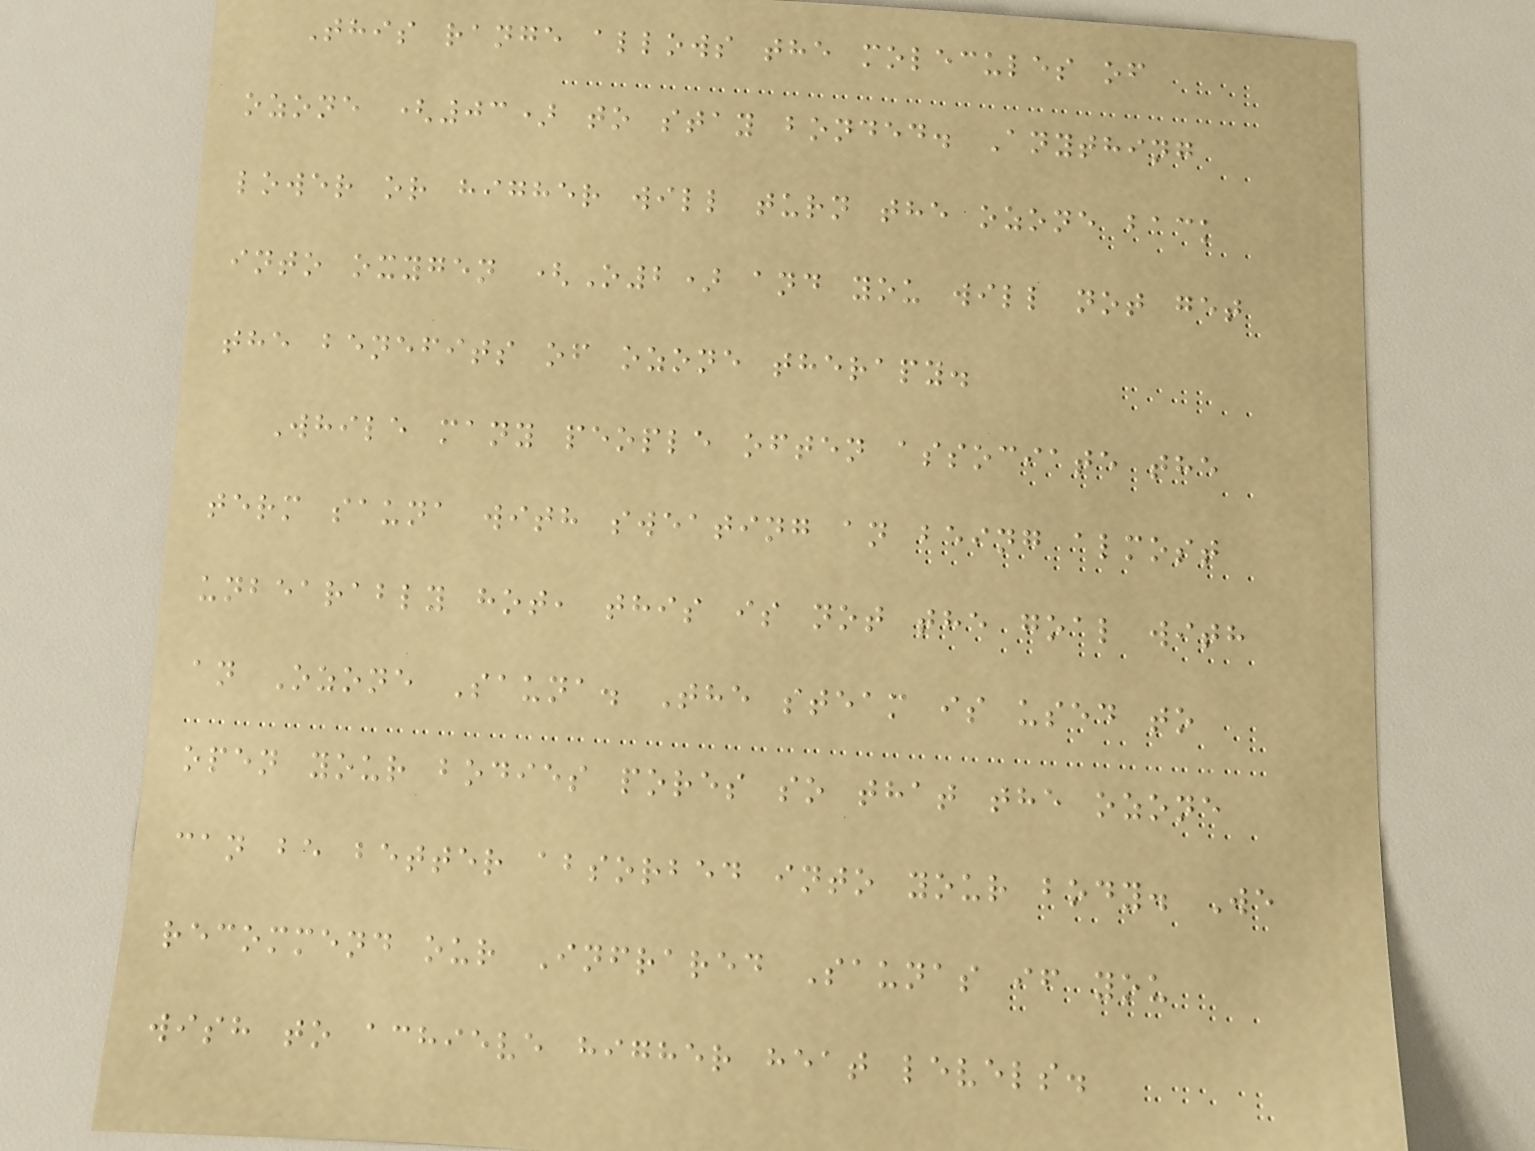This range allows the molecules of
ozone (03) to stay bonded. Anything
lower or higher will turn the ozone back
into oxygen (O2) and you will not get
the benefits of ozone therapy.
While many people often associate the
term sauna with sweating an being almost
unbearably hot, this is not the goal with
an Ozone Sauna. The steam is used to
open your bodies pores so that the ozone
can be better absorbed into your body. We
recommend our Infrared Saunas if you
wish to achieve higher heat levels.
